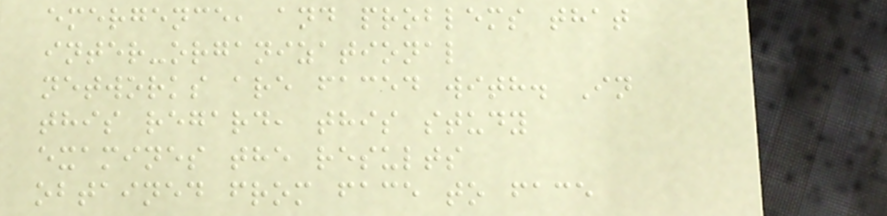emergence, and problems that
inter-organizational
networks are faced with. In
this regard, this study
examines the results
obtained from face to face
